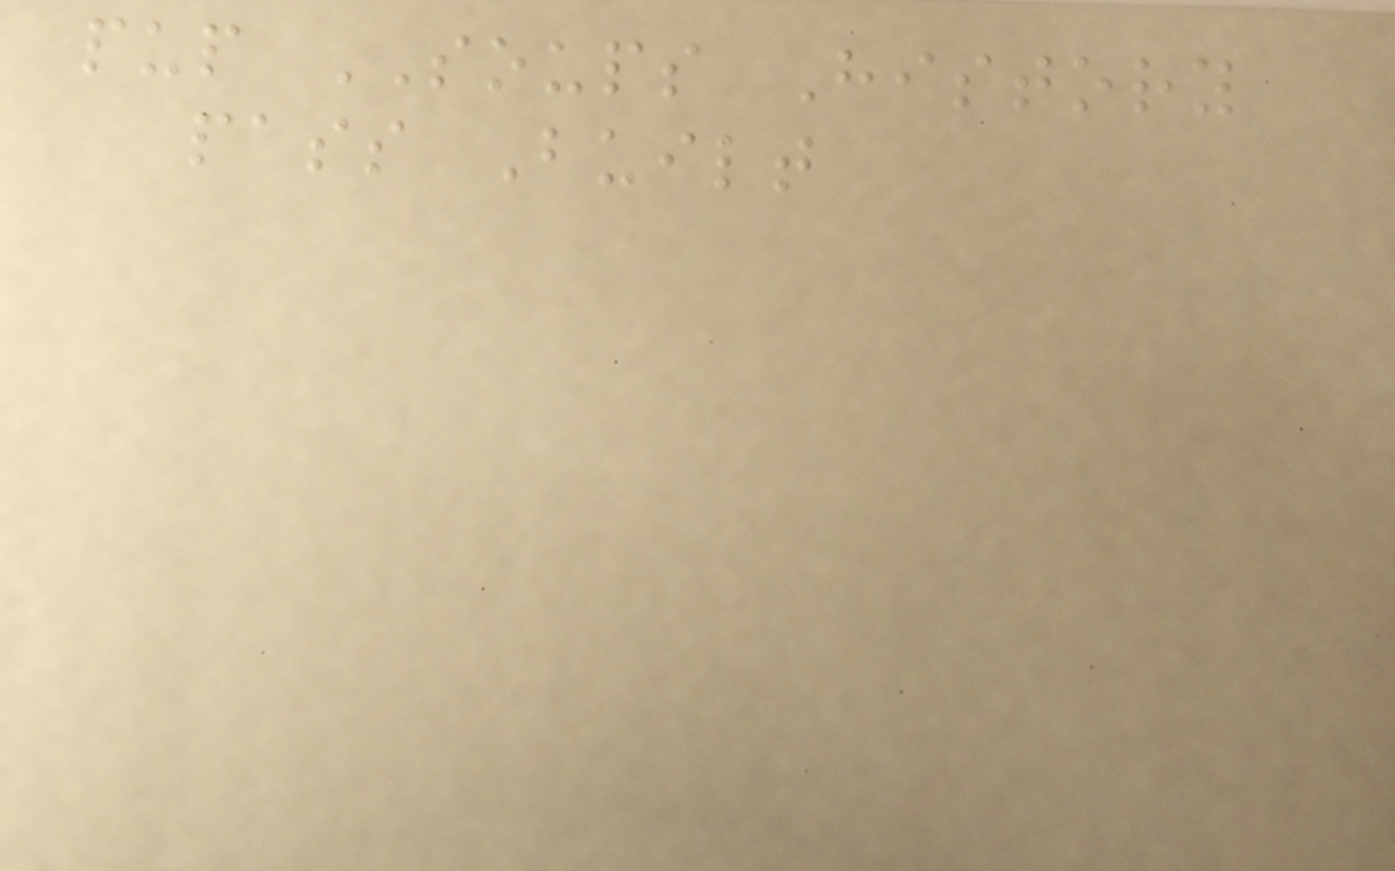pup SOUPS History
pass Built
